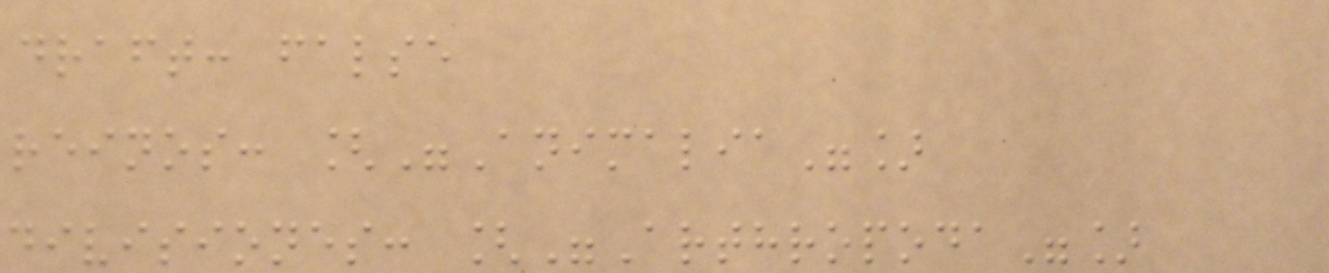draft: false
reinos: ["Animalia"]
divisiones: ["Arthropoda"]
